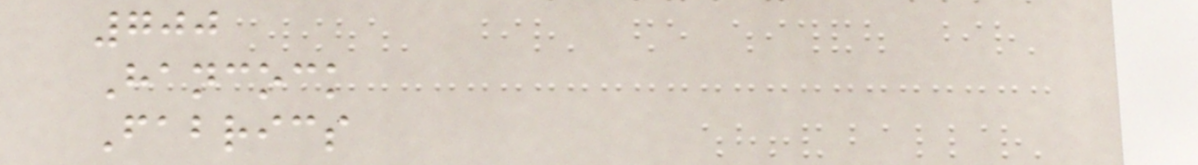700
Hancock
Fabrics
